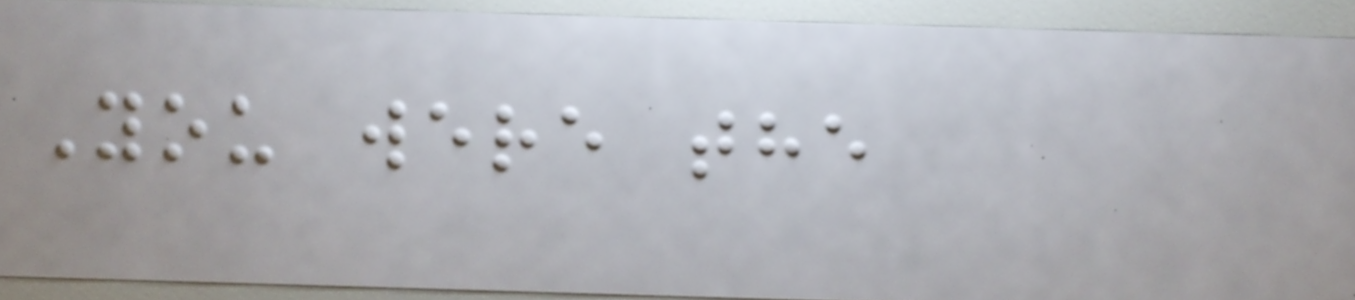You were the
